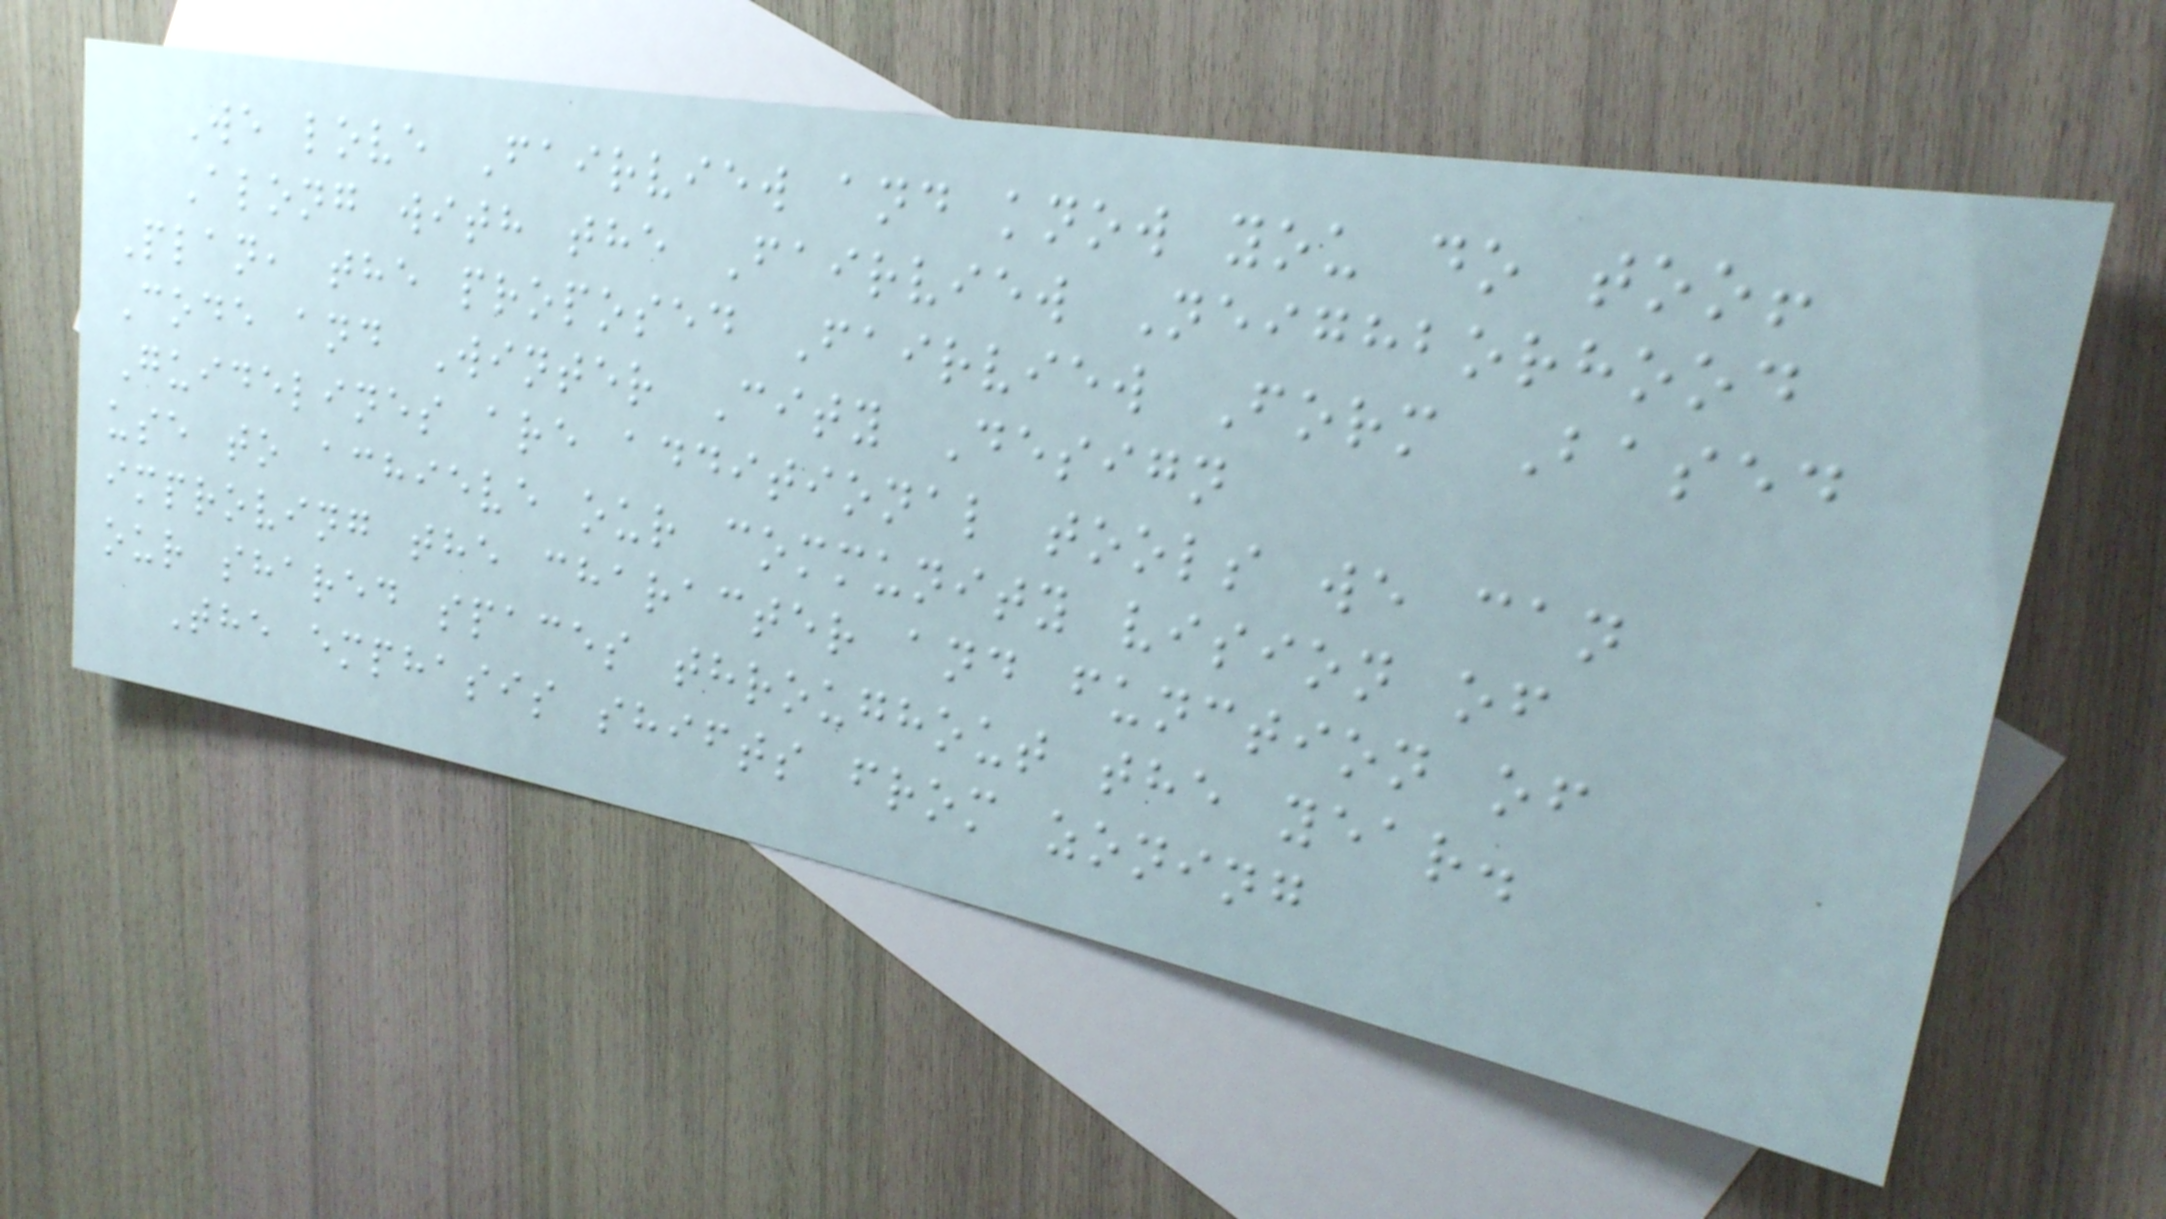We love Fairview and know you do too!
Along with the Fairview Neighborhood
Plan, the proposed Fairview Form Based
Code and Winter City Design
Guidelines are additional tools we can
use to achieve our community vision of
improving the character and function of
our shared spaces throughout the year.
The emphasis shifts from zoning
